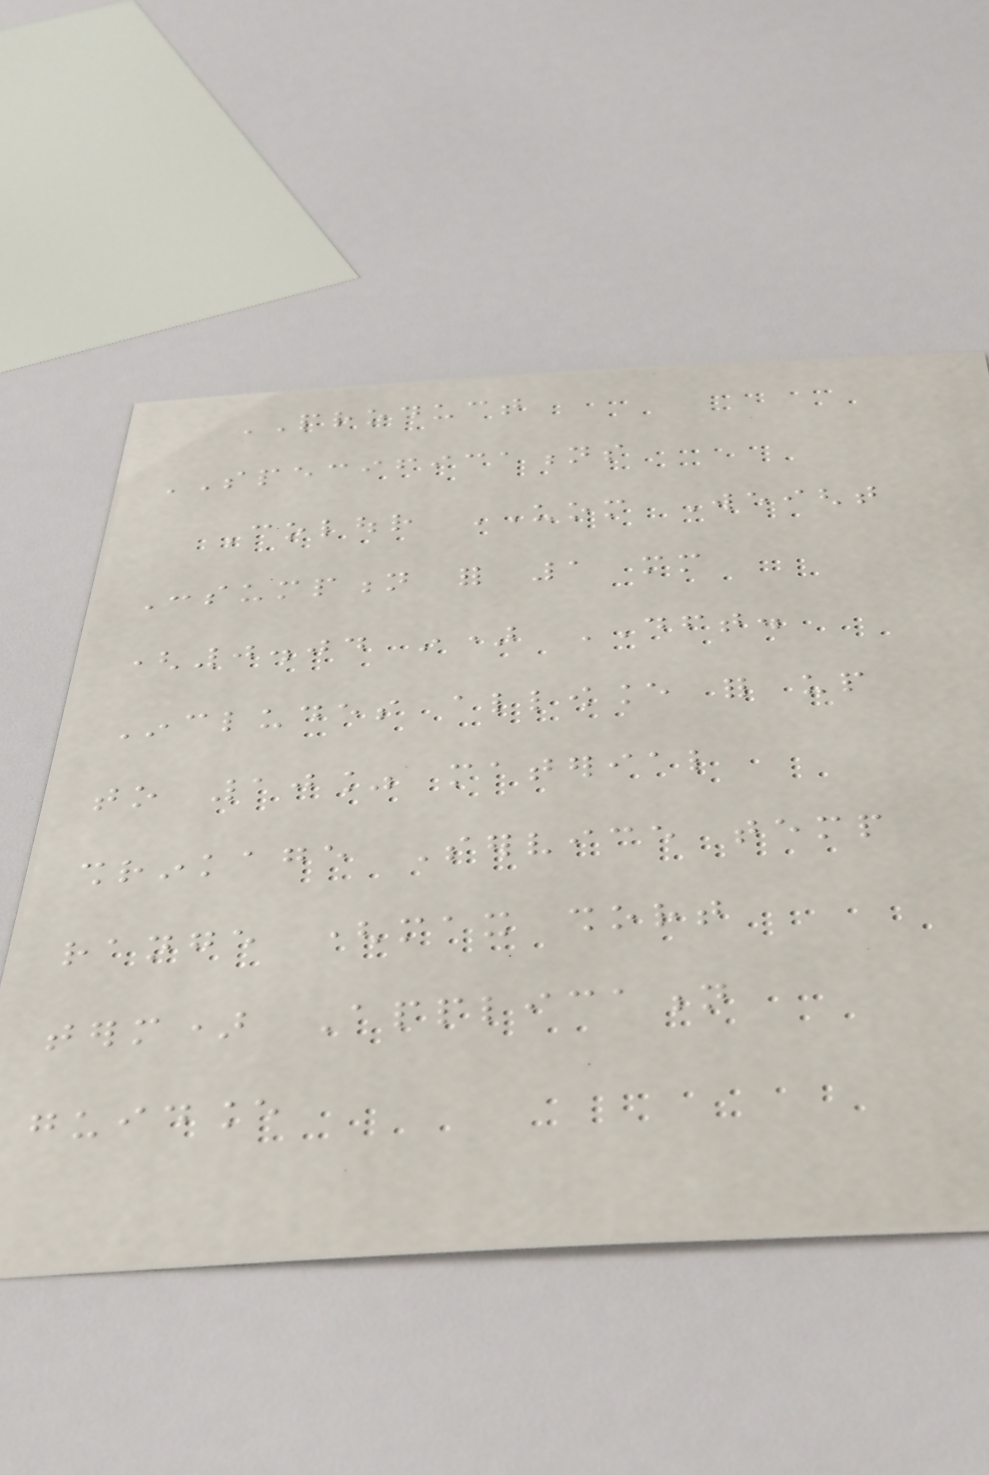PRODUCT
SPECIFICATIONS
Colour UOM Weight
Consumption for 1 mm
(0.04 in) DFT.
Includes allowance for up
to 10% material
shrinkage Service temp
range (max short
term) Application
guidance
